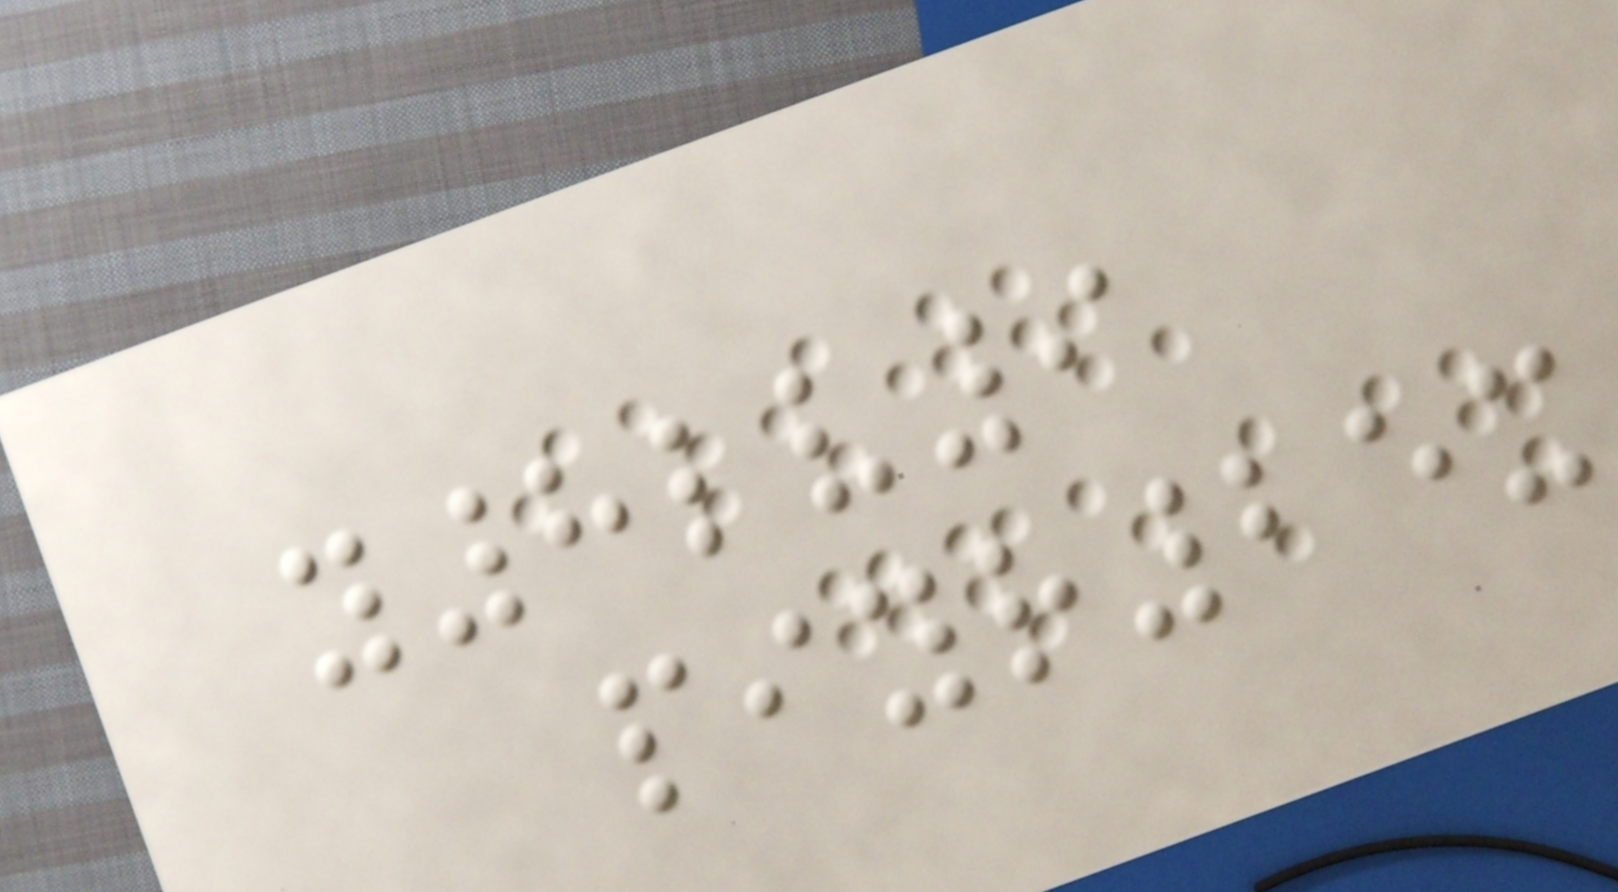y8lv9
piyr25x
